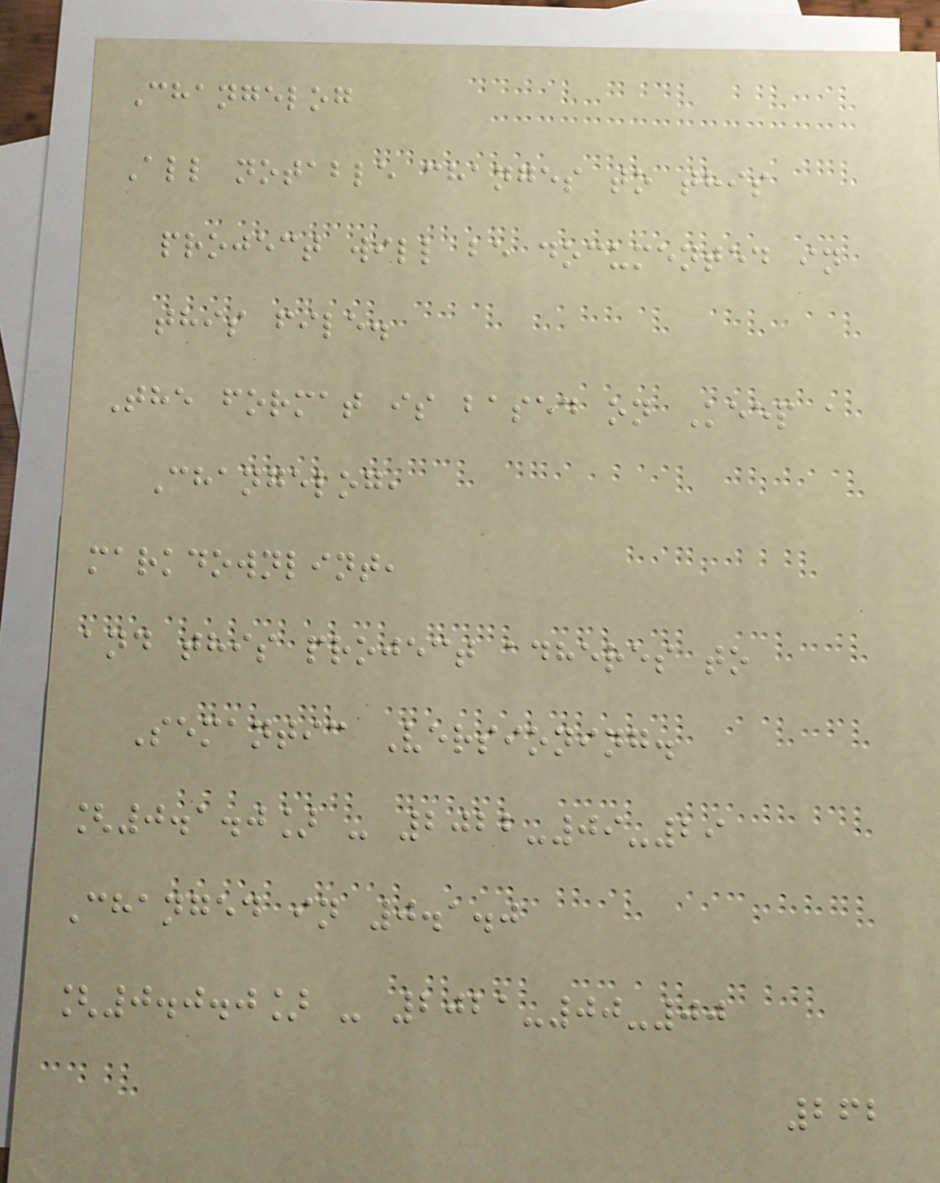Changelog
All notable changes to this
project will be documented in
this file.
The format is based on Keep a
Changelog,
markdownlint,
and this project adheres to
Semantic Versioning.
[0.1.0] - 2022-09-29
Changed in 0.1.0
[0.0.0] - 2021-00-00
262
